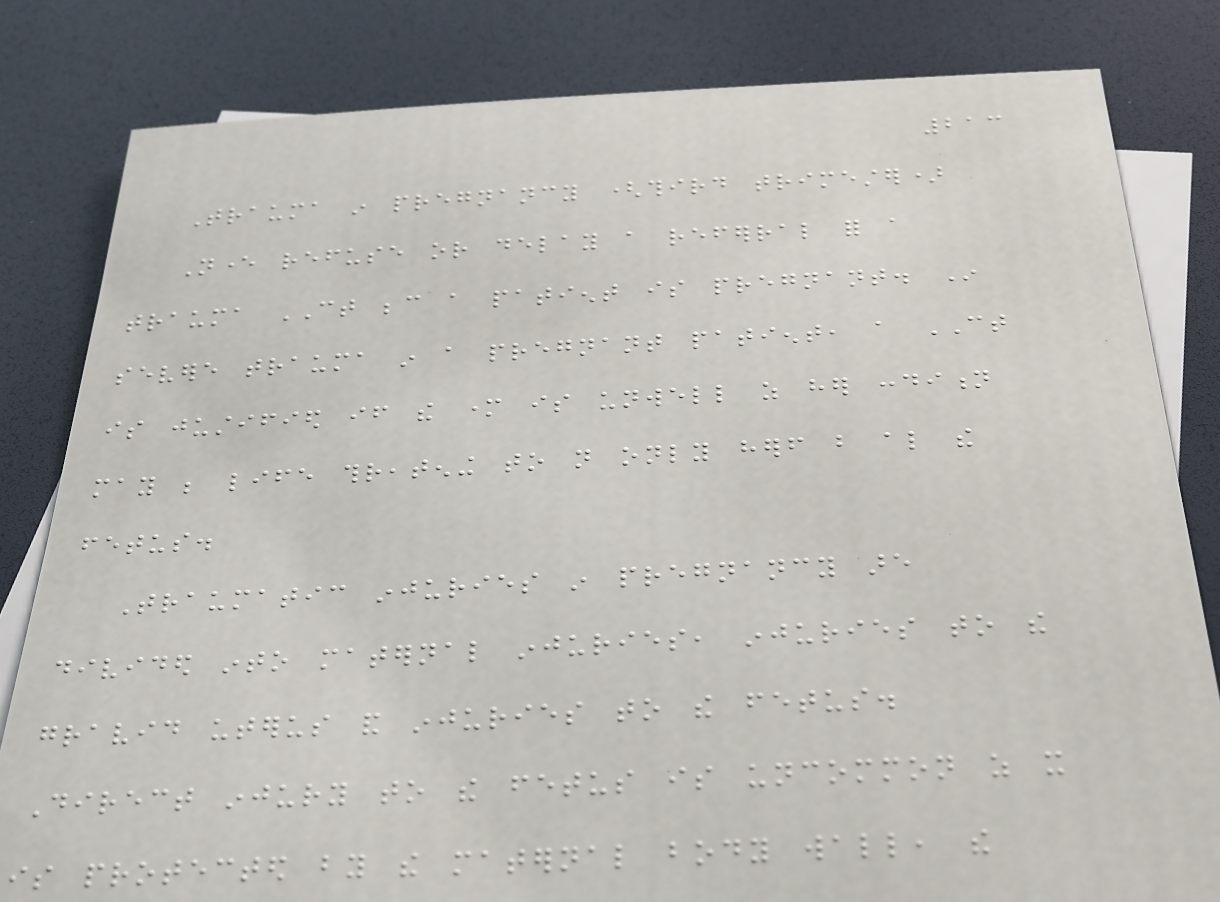213
Trauma in pregnancy (third trimester)
Never refuse or delay a referral for a
trauma CT because a patient is pregnant. In
severe trauma in a pregnant patient, a CT
is justified if the mother is unwell as her condition
may be life threatening to not only herself but also the
fetus.
Traumatic injuries in pregnancy are
divided into maternal injuries, injuries to the
gravid uterus and injuries to the fetus.
Direct injury to the fetus is uncommon as it
is protected by the maternal body wall, the
